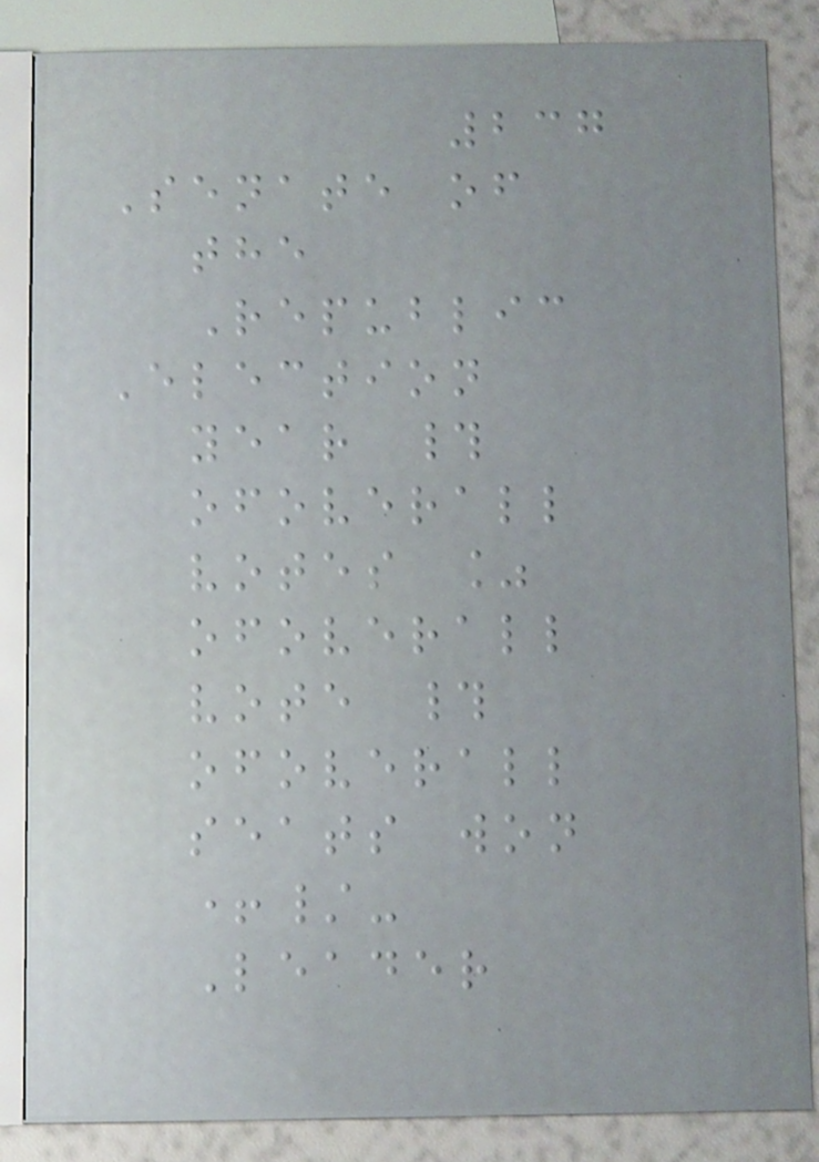237
Senate of
the
Republic
Election
year #
ofoverall
votes %
ofoverall
vote #
ofoverall
seats won
+/-
Leader
